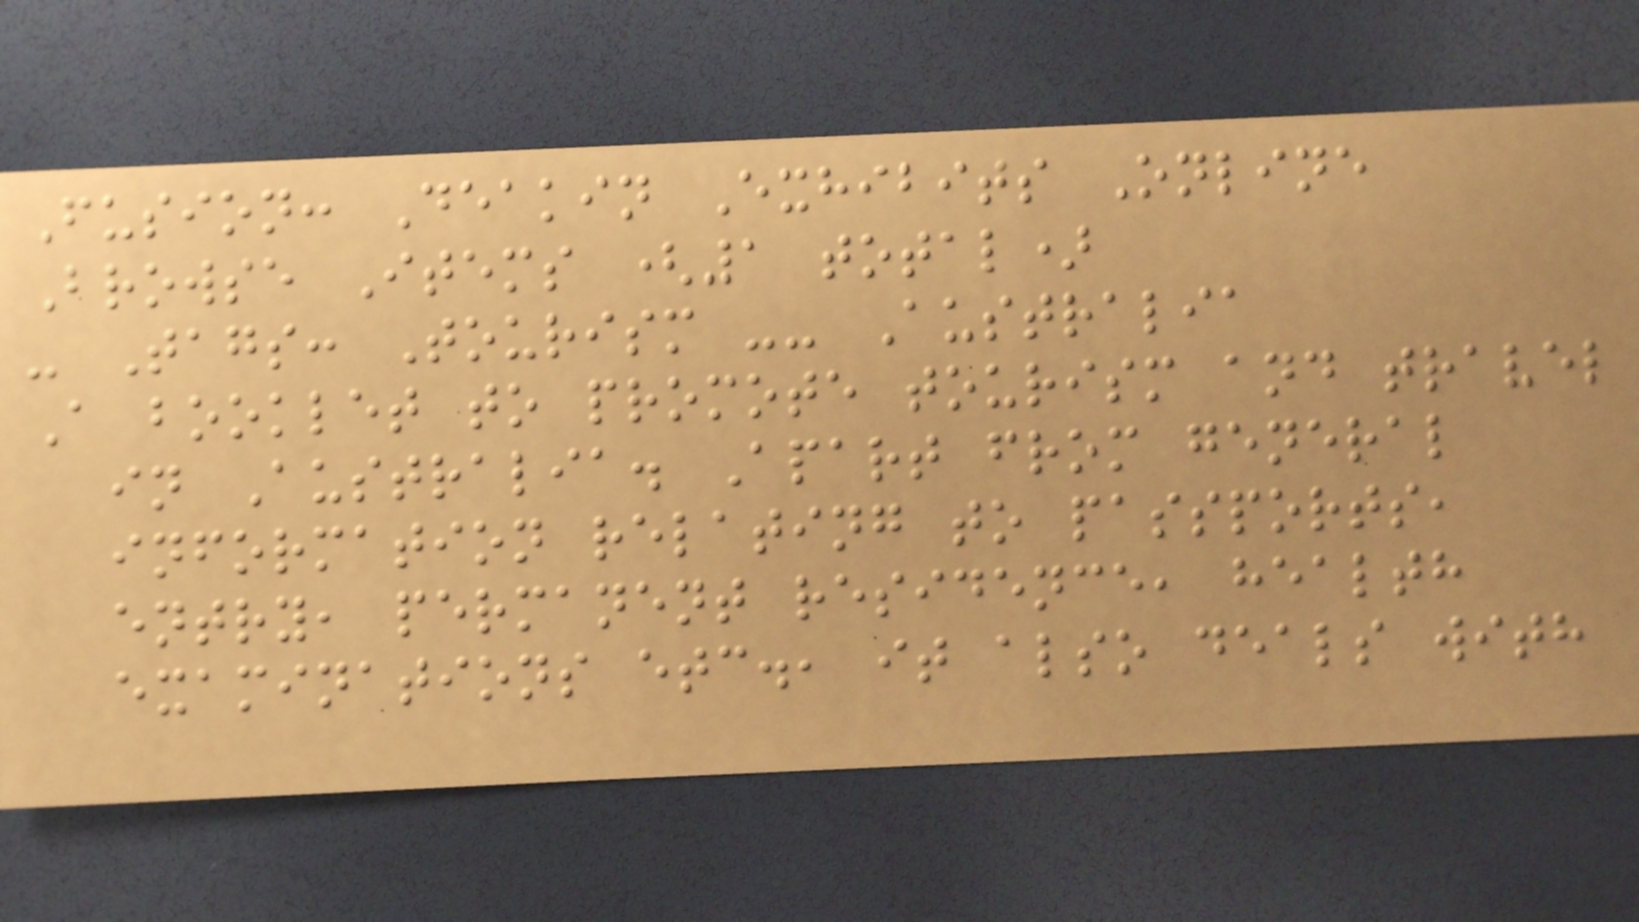Fusion: Deakin Exhibits Online
Browse Items (1 total)
- Tags: Tourism -- Australia
A booklet to promote tourism and travel
in Australia. Apart from general
information relating to passports,
entry, permanent residence, health
examinations etc., it also deals with
